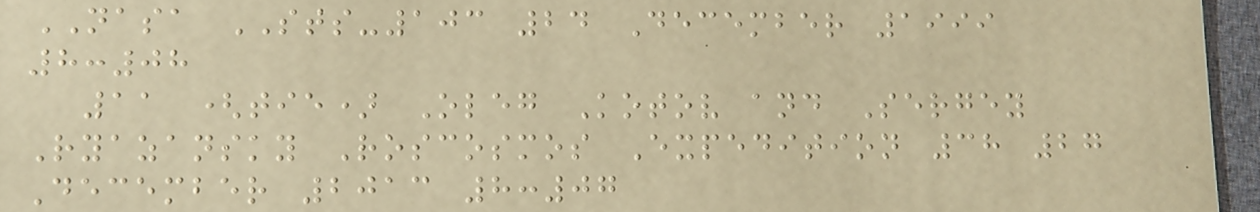NASA STS-103 24 December 1999
8:08
11 (tie) Oleg Kotov and Sergey
Ryazansky Roscosmos Expedition 38 27
December 2013 8:07
